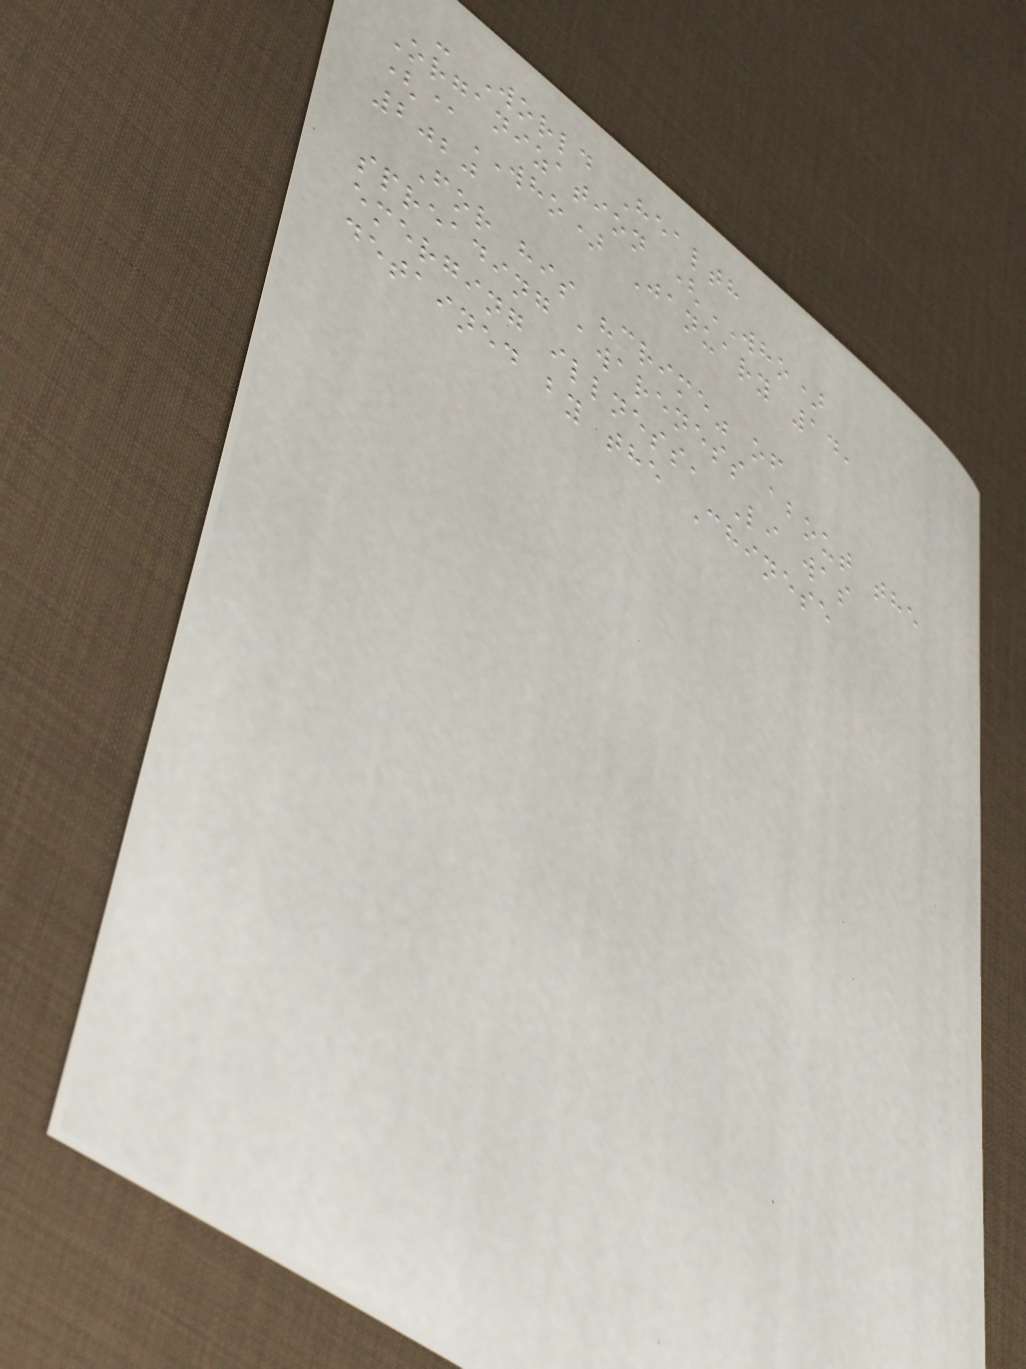- World Health
Organization (WHO)
(@WHO) January 14,
2020
For his "crime" of
spreading awareness about the
emerging illness, Li was
detained by the Chinese
